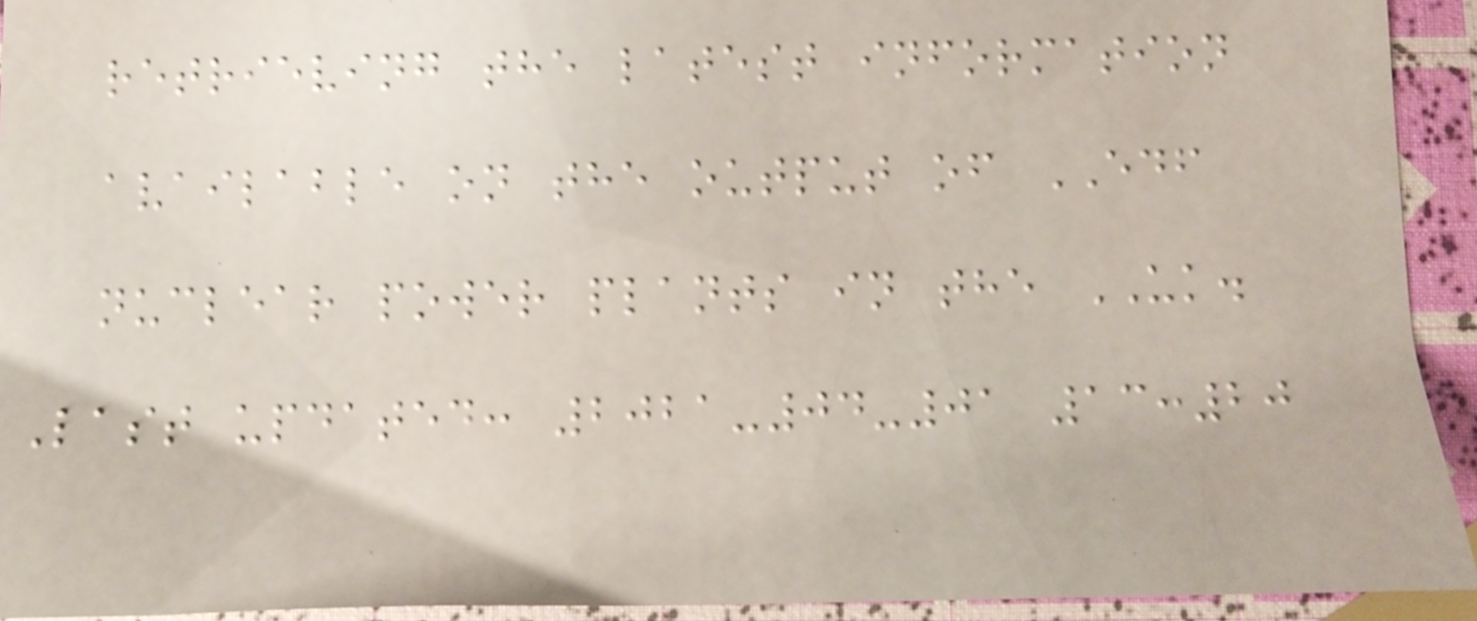retrieving the latest information
available on the output of EDF
nuclear power plants in the UK.
Last updated: 2021-04-01 13:20
